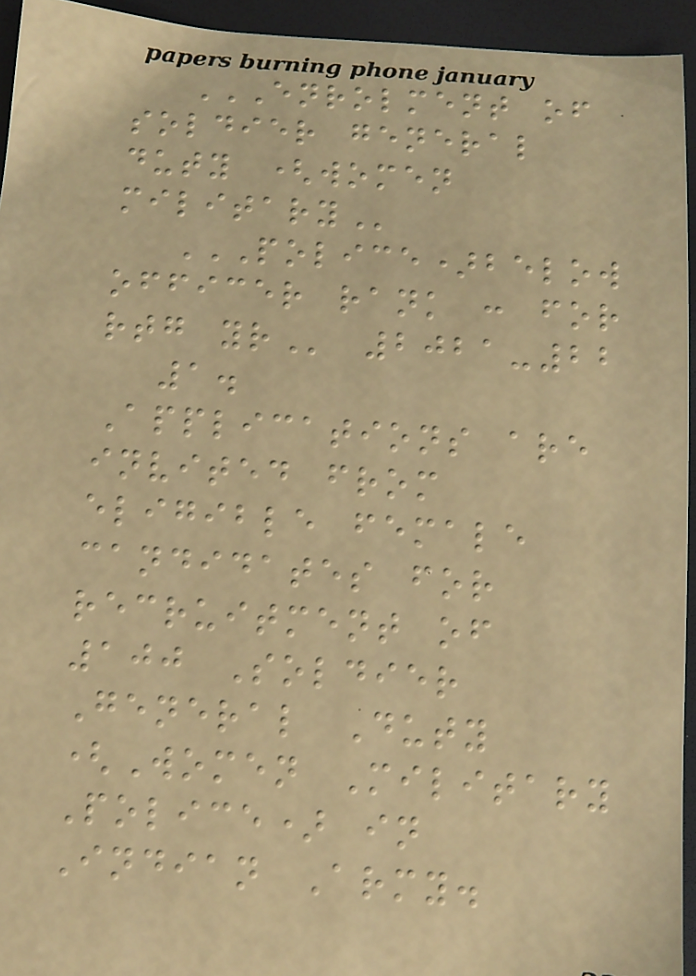ENROLMENT OF
SOLDIER GENERAL
DUTY (WOMEN
MILITARY
POLICE)BELOW
OFFICER RANK : FOR
RTG YR 2021-22
1.
Applications are
invited from
eligible female
candidates for
recruitment of
100 Soldier
General Duty
(Women Military
Police) in
Indian Army.
